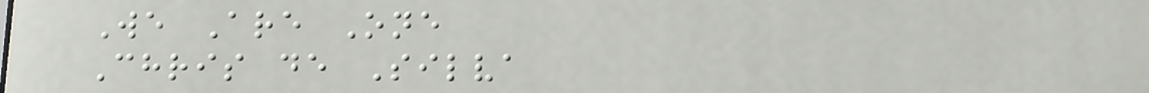We Are One
Chris de Silva
